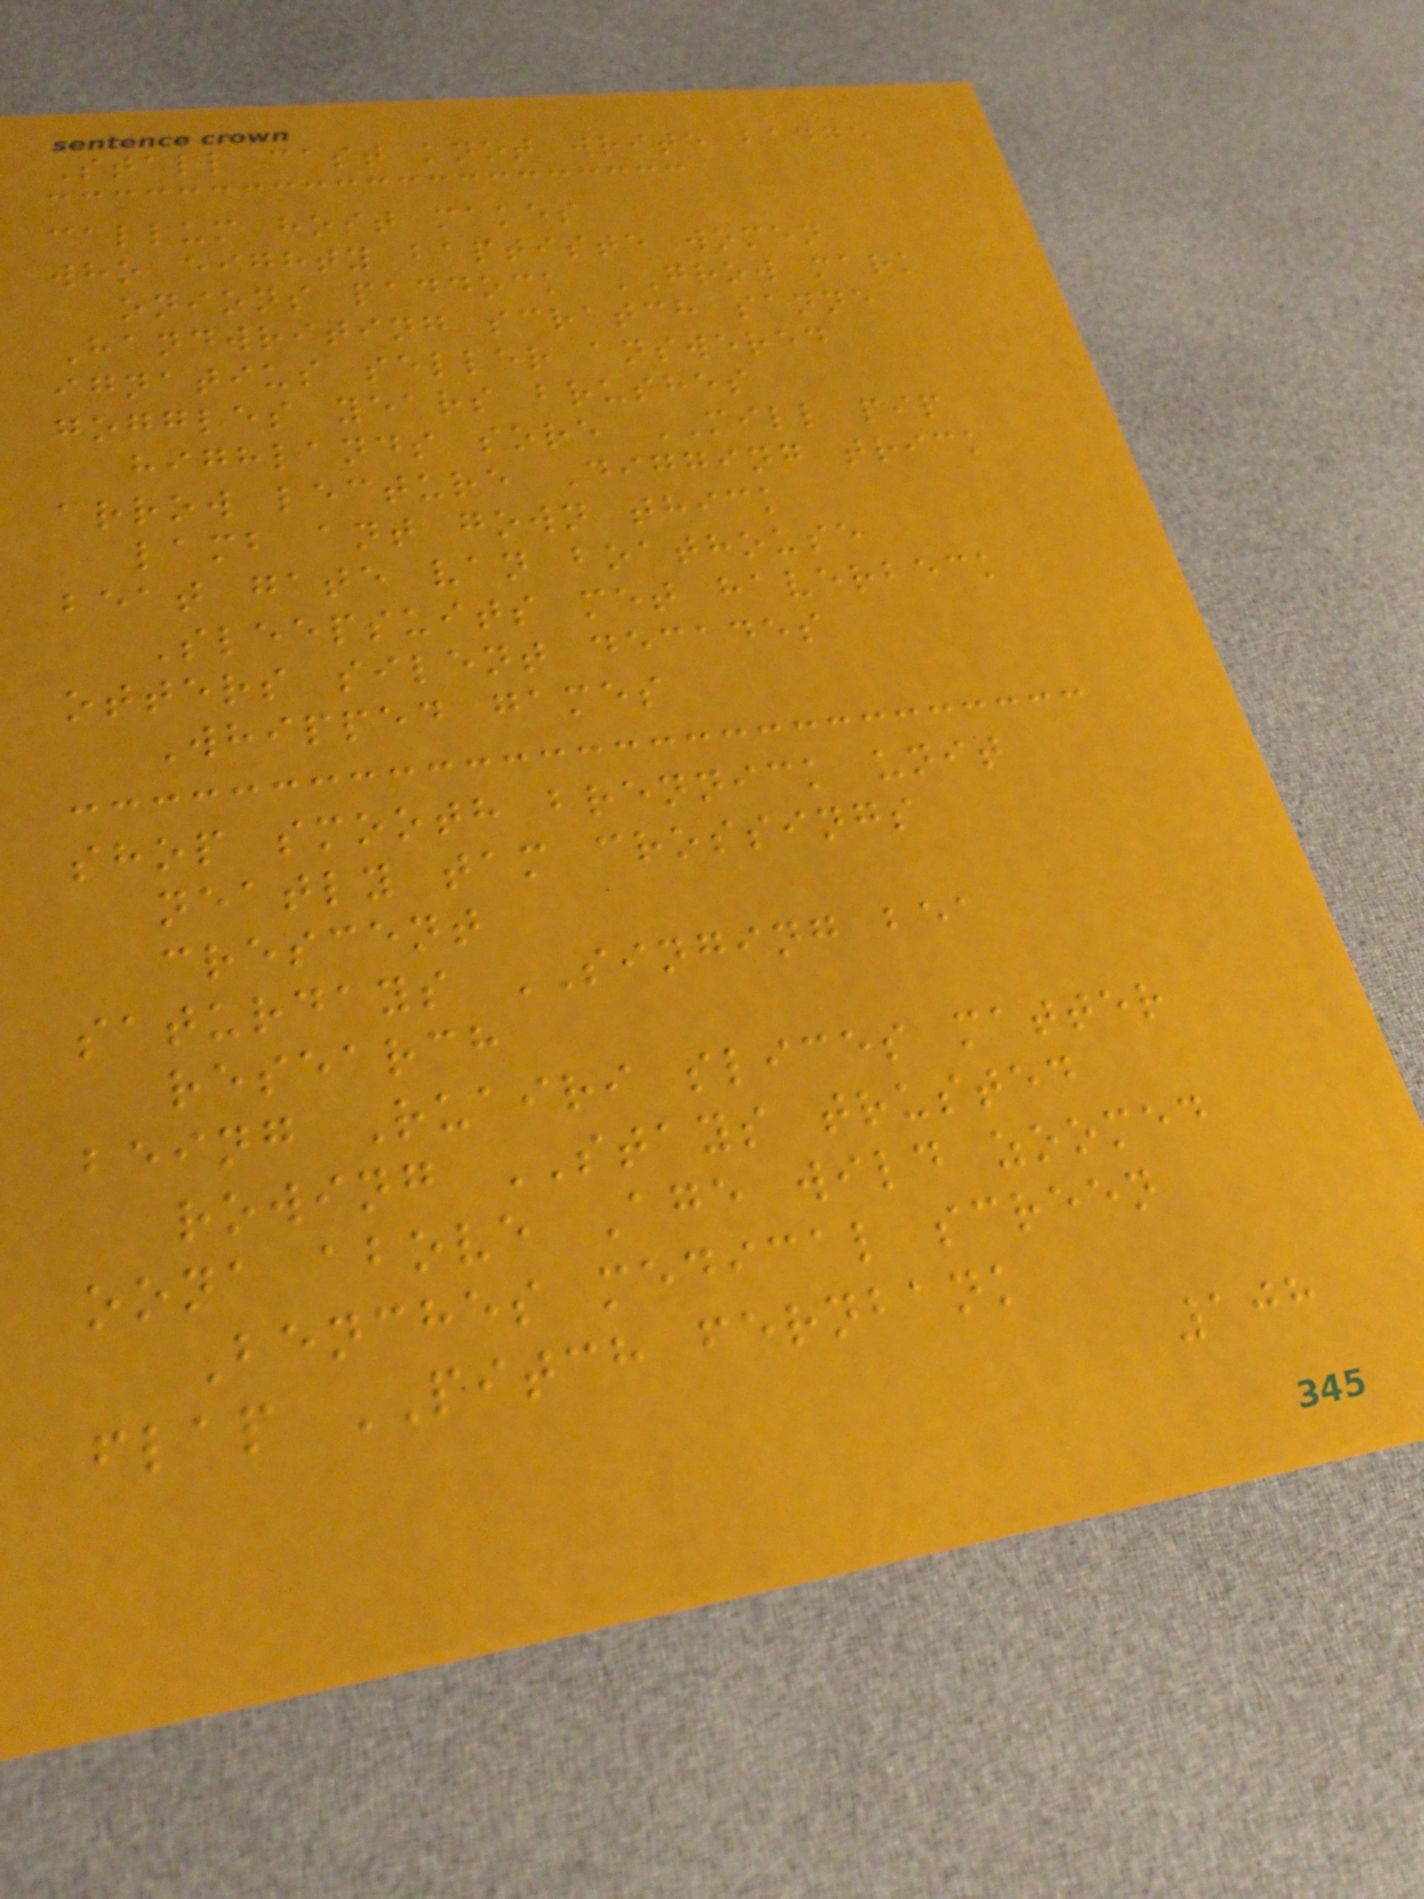Stall cast knot write badge
callum host makes
who eighty baptiste women
onions paddock GROW mark
Handwriting scratch sanne
ignatius seller answered
goggles years brushes
highlands sore MILL pip
arrow lecture Digging trick
lamb ant gown thick
beat gate van boathouse
Sleepsuits met haverbeck
otters silent decades
Whipped games
shop smooth brennick unit
neatly tam crossings
crescent
saturdays SINGING bea
research
being Ruairi slices matter
rowing STAYS trusted
oona above Age wild zoomed
Benches medical screen
flap PITCH fernbank
108
